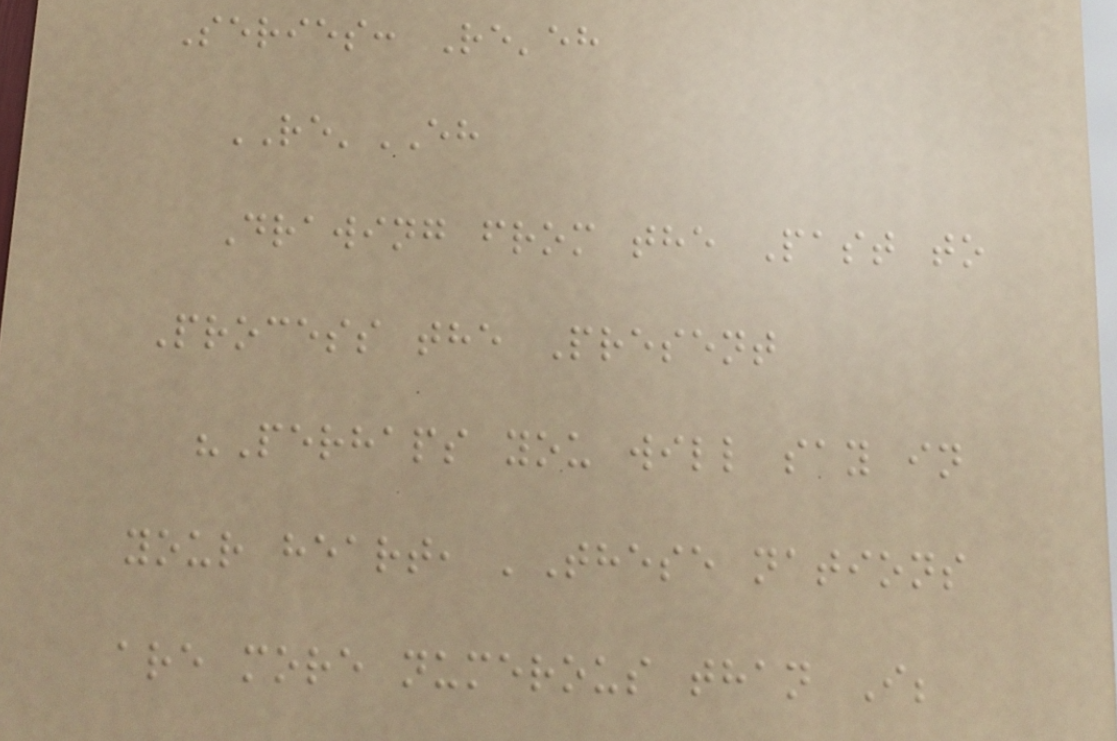Series: Re'eh
RE'EH
Drawing from the Past to
Process the Present
"Perhaps you will say in
your heart, 'These nations
are more numerous than I;
